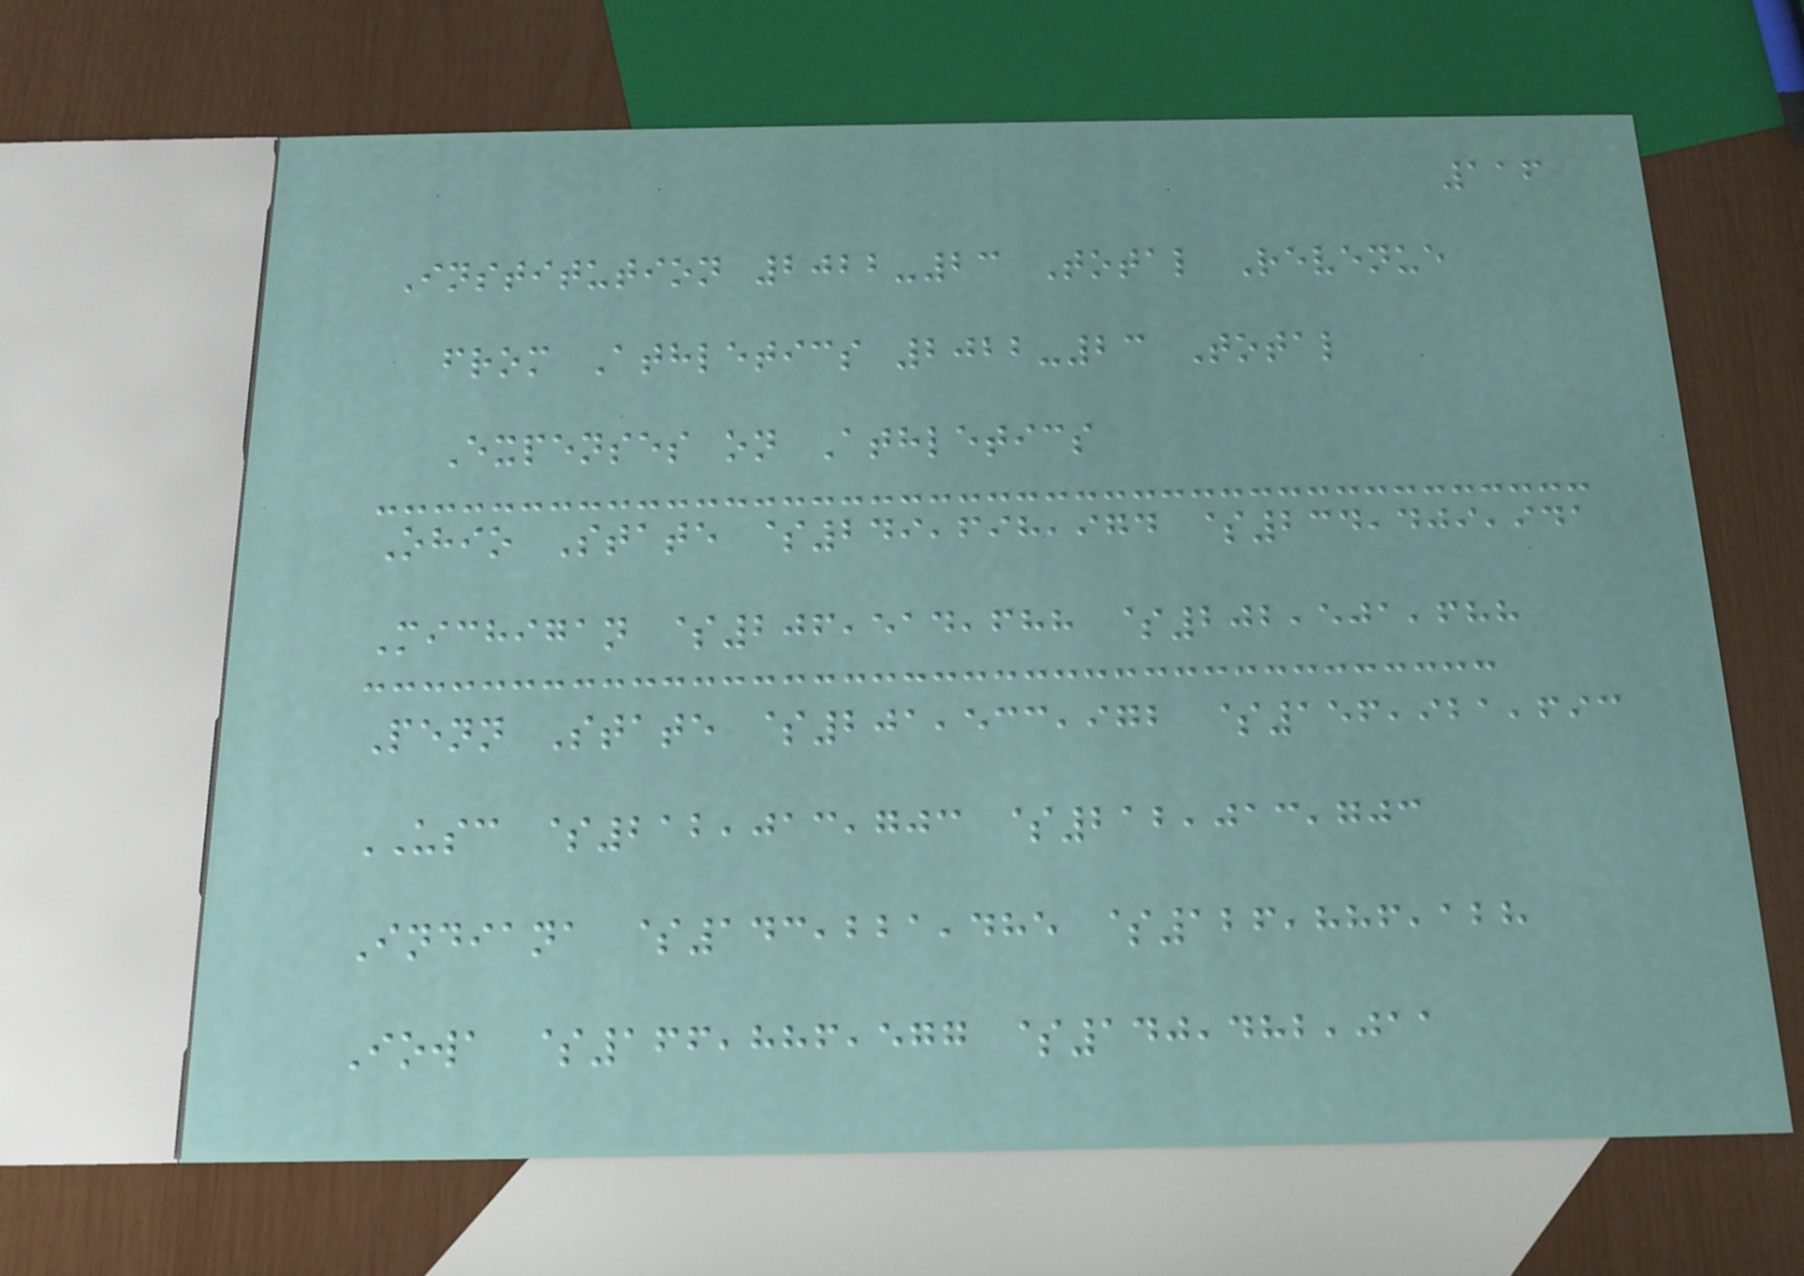116
Institution 2022-23 Total Revenue
from Athletics 2022-23 Total
Expenses on Athletics
Ohio State $249,698,974 $234,409,941
Michigan $206,514,688 $202,501,688
Penn State $201,533,972 $156,921,693
USC $212,013,703 $212,013,703
Indiana $143,221,485 $126,886,128
Iowa $166,886,577 $140,482,011
